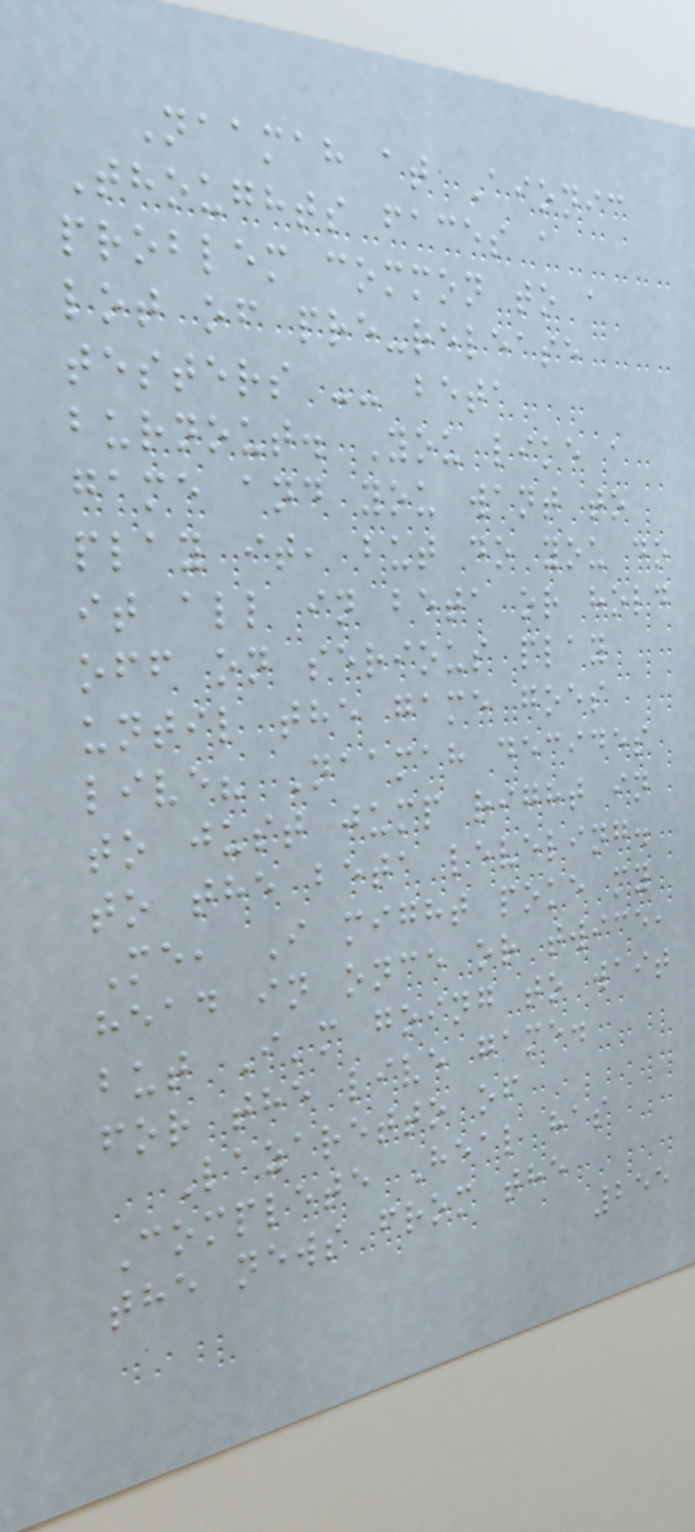Naamah at Aionic
Thoughts faces a
problem common to a
lot of pre-release
testers -- beta
burnout. You like a
game and you want to
play it, but do you do
it all in beta or hold
off on serious play
until the game goes
live? Naamah decides
to just jump right in
to the beta leveling.
Me, I might poke my
head in once or twice,
but I'm going to wait
for the live game.
Lazaretto of
Complete Heal has
the news from the
255
